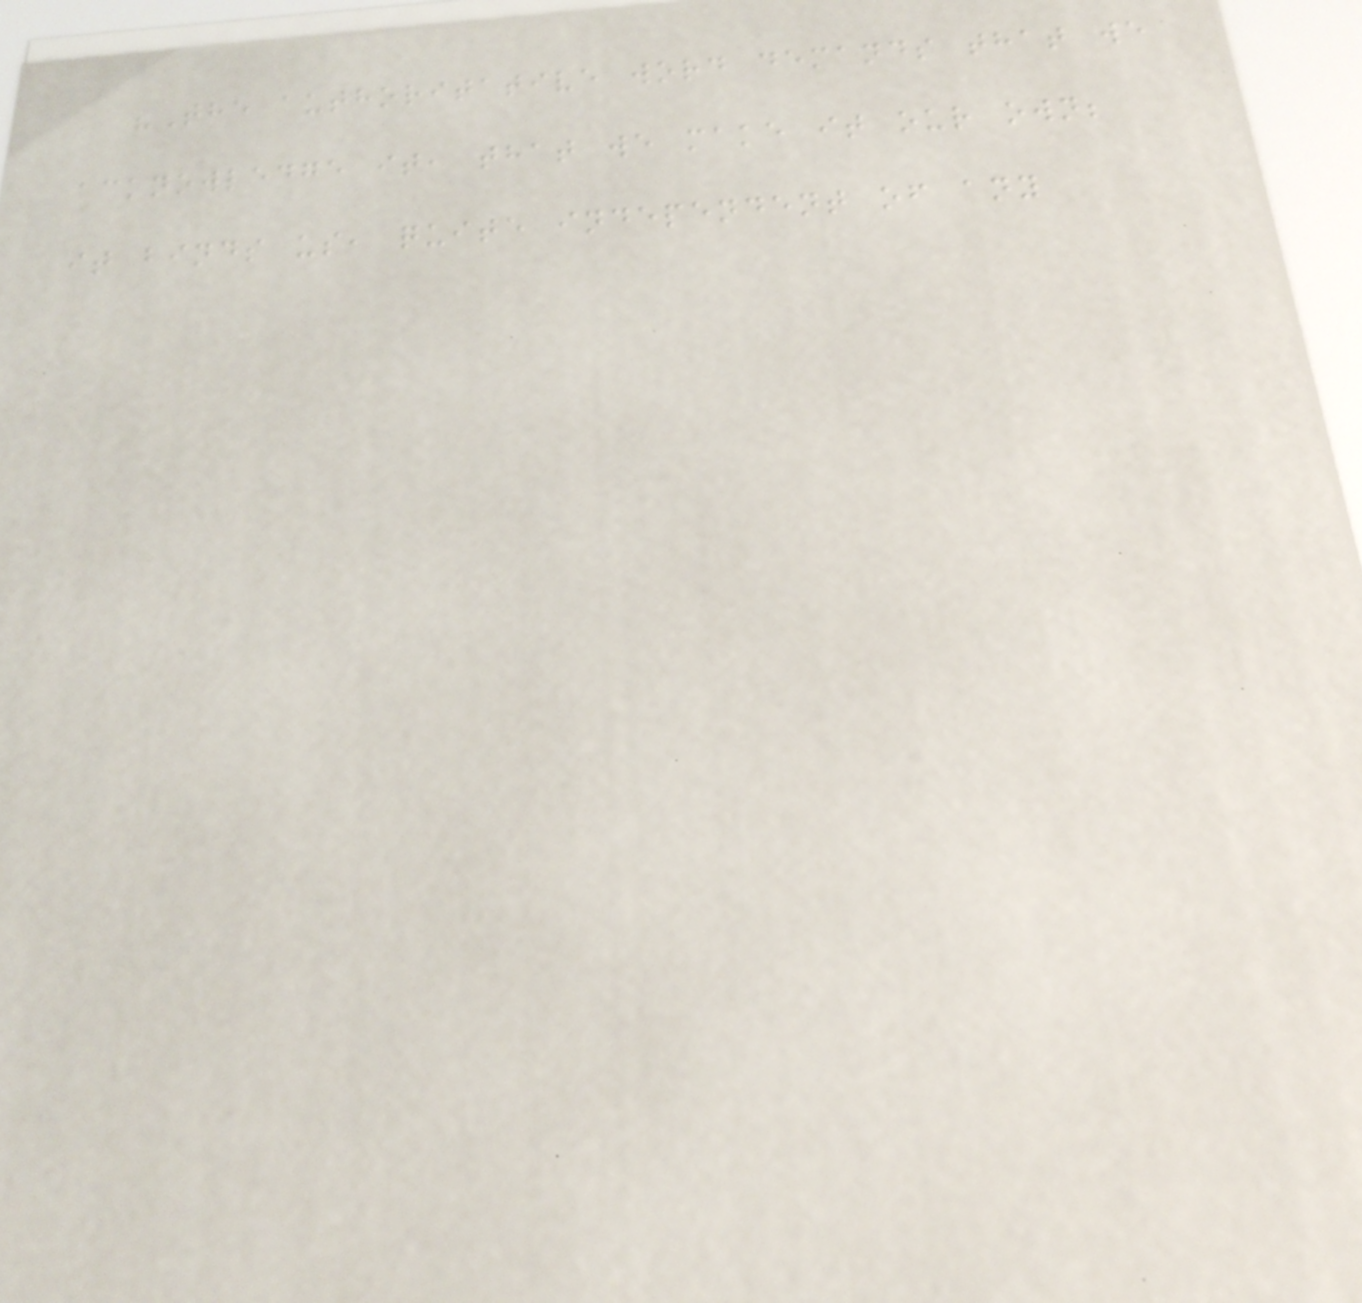"The authoritative word demands that we
acknowledge it, that we make it our own;
it binds us, quite independent of any
